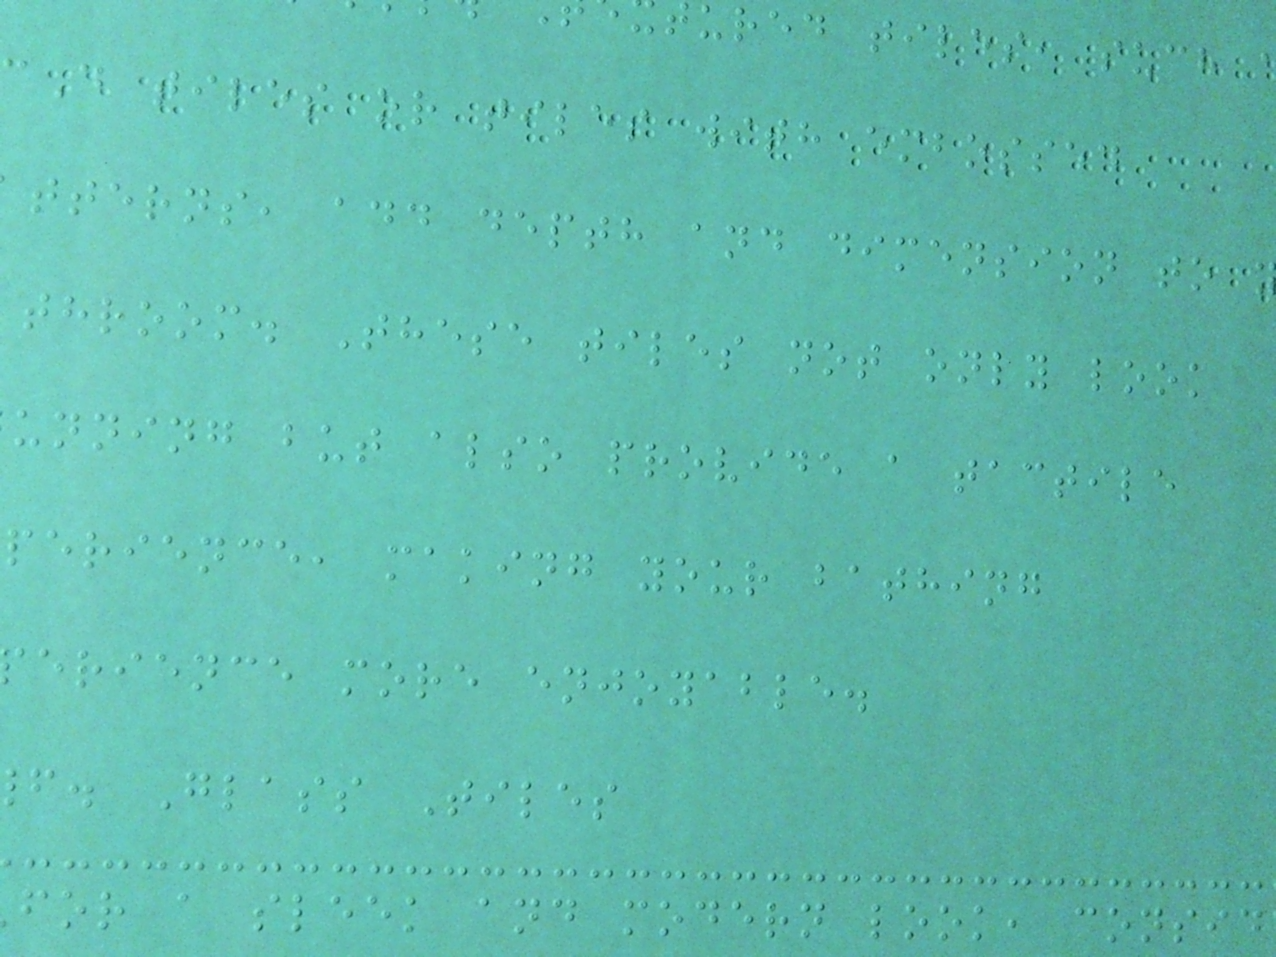ured tiles, such
D tiles or tiles with embossed
tterns, add depth and dimension to
throom. These tiles not only look
unning but also provide a tactile
perience, making your bathing
erience more enjoyable.
f. Glass Tiles
for a sleek and modern look, consid
